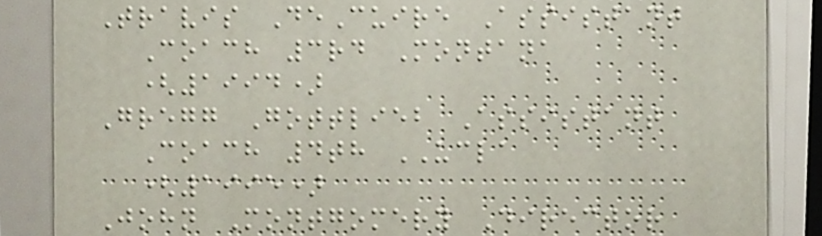Travis DeCuire Assistant
Coach 3rd Montana
(1994)
Gregg Gottlieb Assistant
Coach 4th UCLA
(1995)
John Montgomery Director
